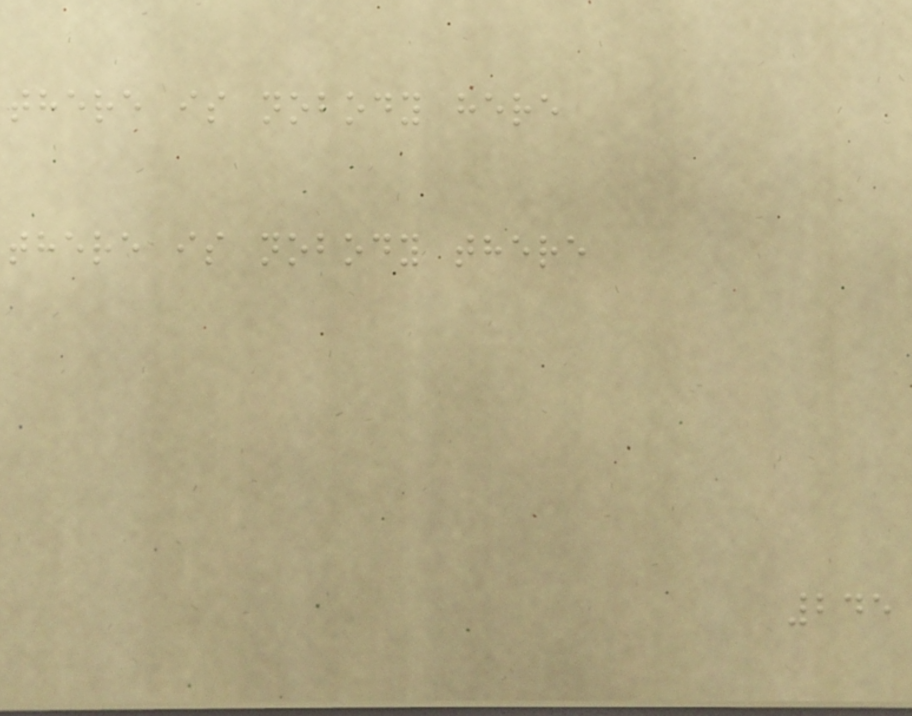there is nobody here
there is nobody there
245
